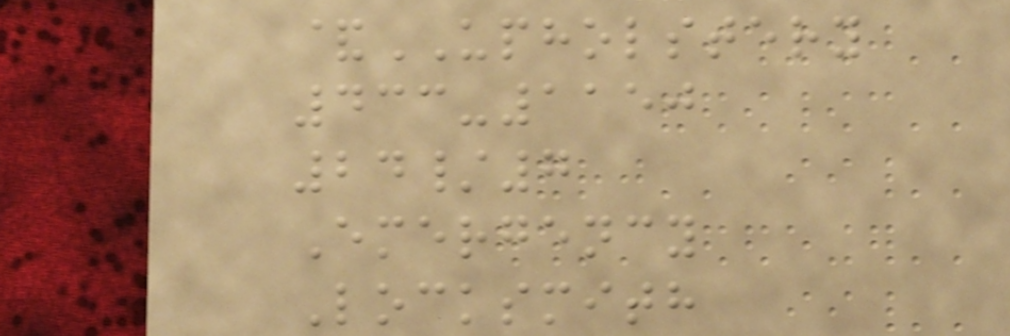&UPHOLSTERY
433-1150
24/7
Emergency
Locksmith
